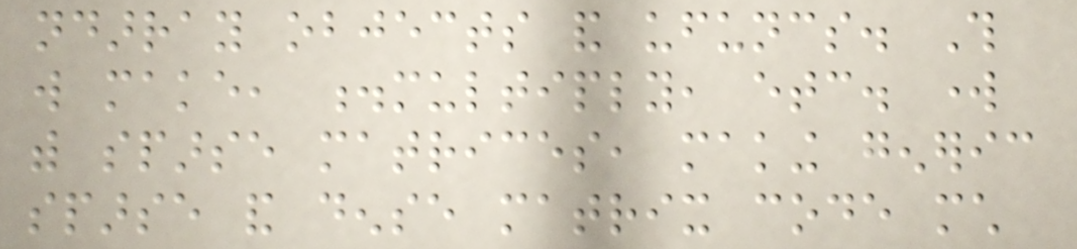ndarray objects and ufuncs. This
will make, .multiply, etc. work
with sparse matrices, making generic
sparse and dense matrix code much
